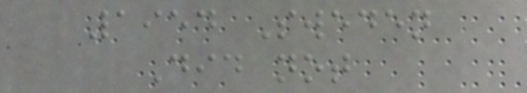1954 Sweden
Did not
